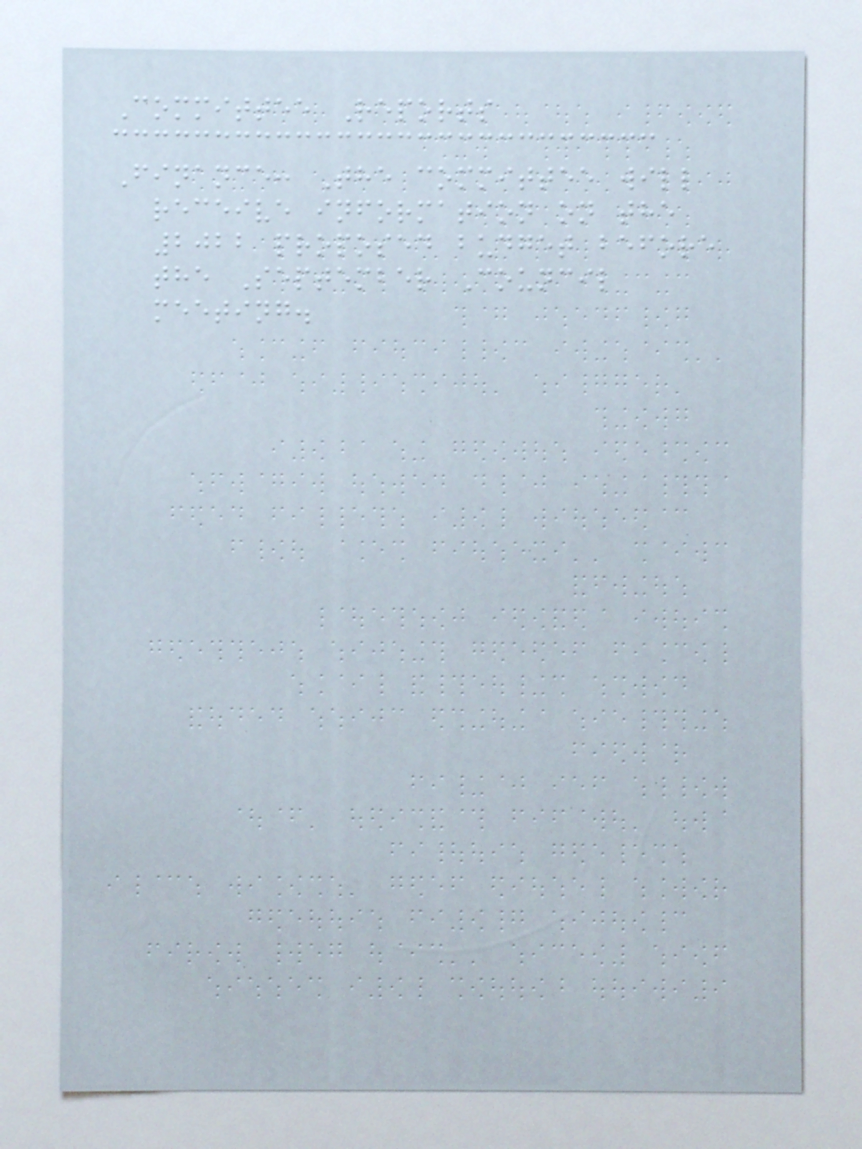Committee Reports
Finance: The committee will
receive information on the
2022 proposed budget before
the September Council
meeting.
